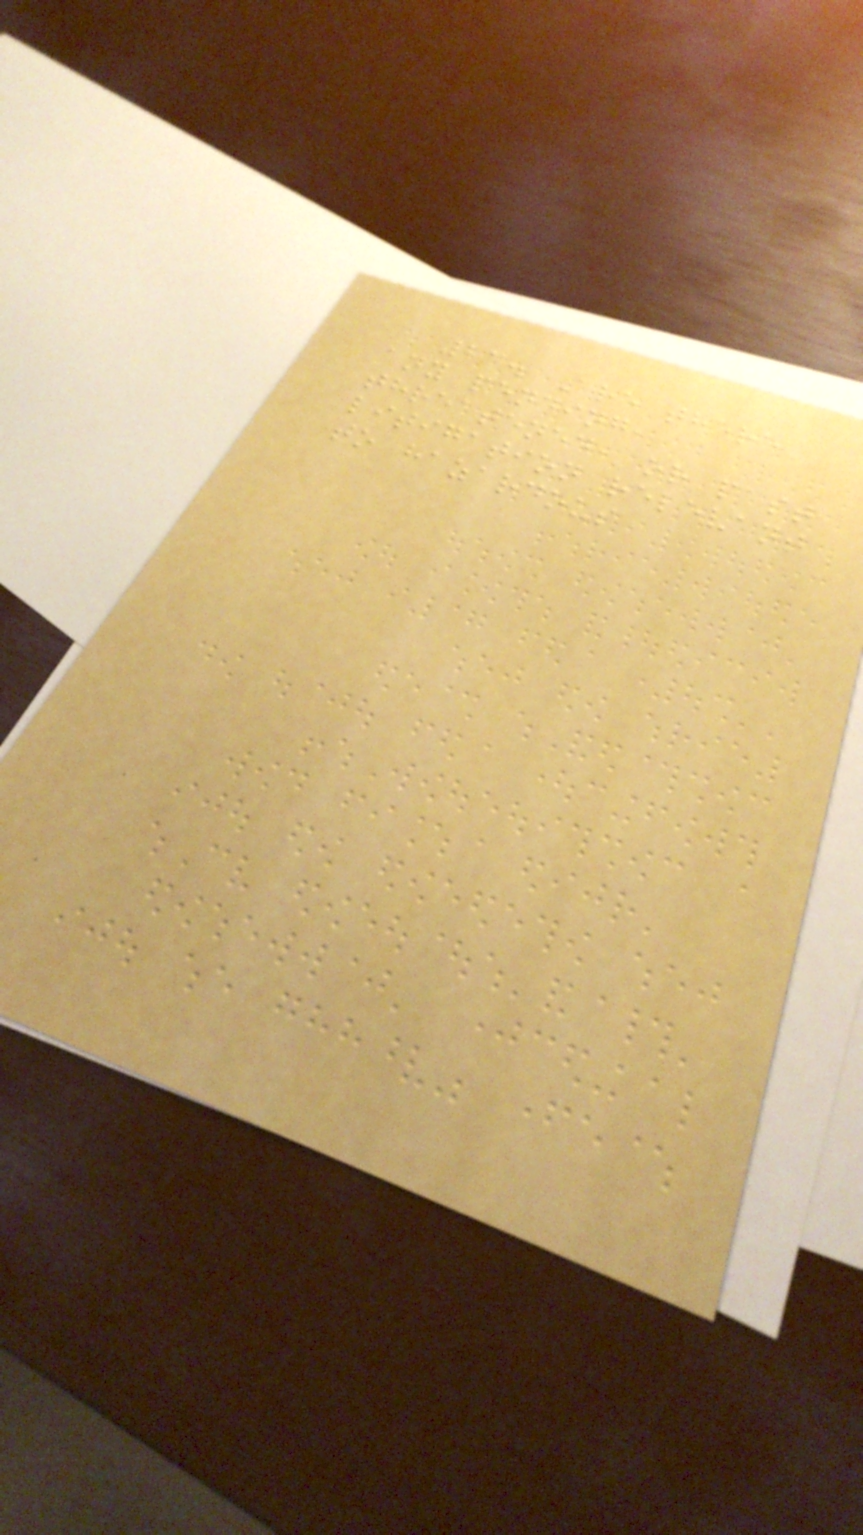23. Are there
any pending,
threatened, or past
litigation relevant
to hazardous
